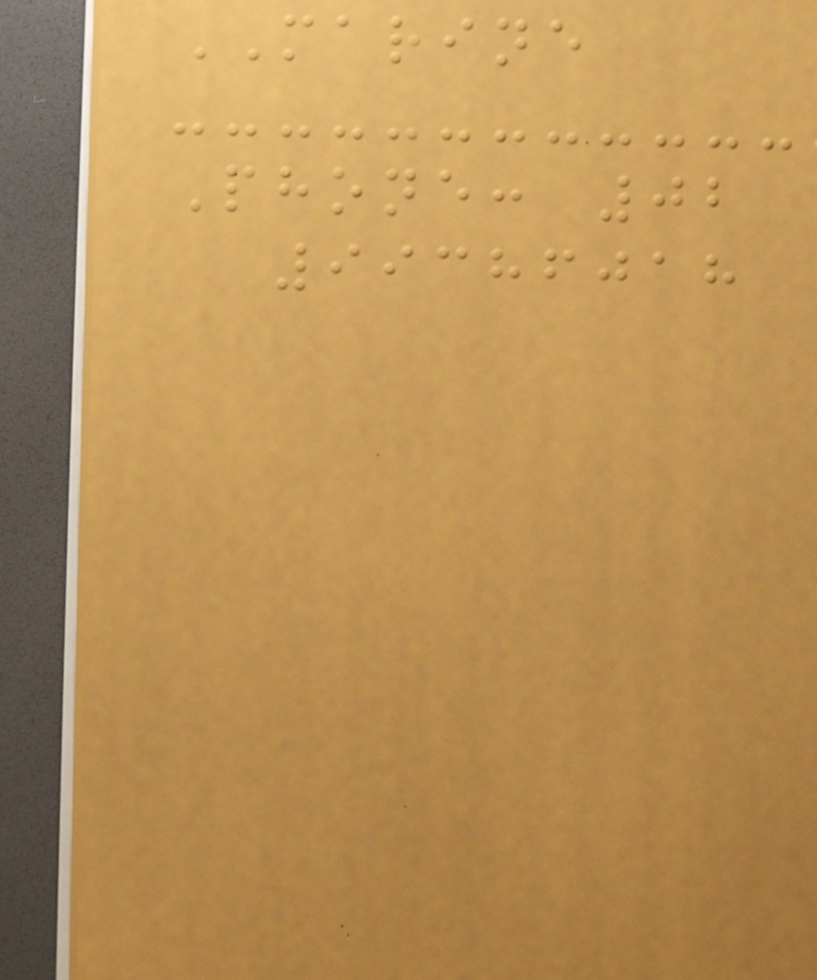MARINE
Phone: 02
99386018
